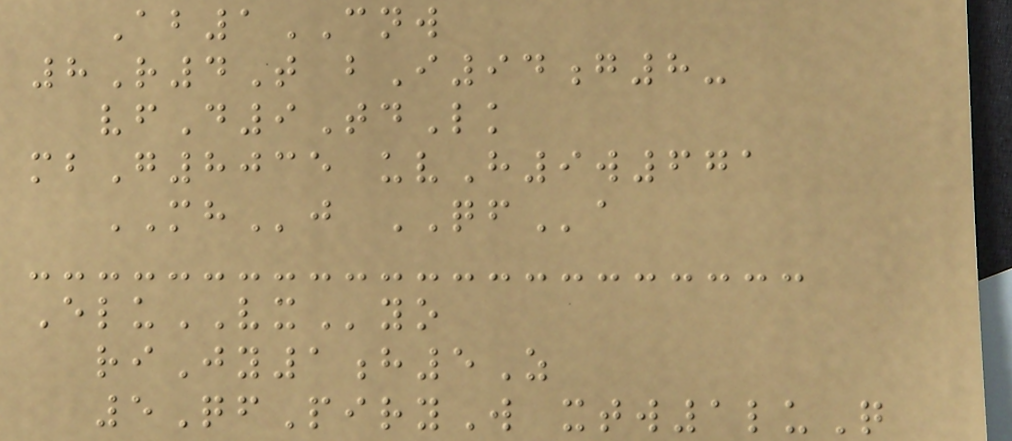Ab1CNW
8R4T bI94g8-
vfD9TdLk
mbG8035 uvH9w671
MHj QFa
EluVXyo
riJy1h5Z
5QfPiryW xtw1luQ
